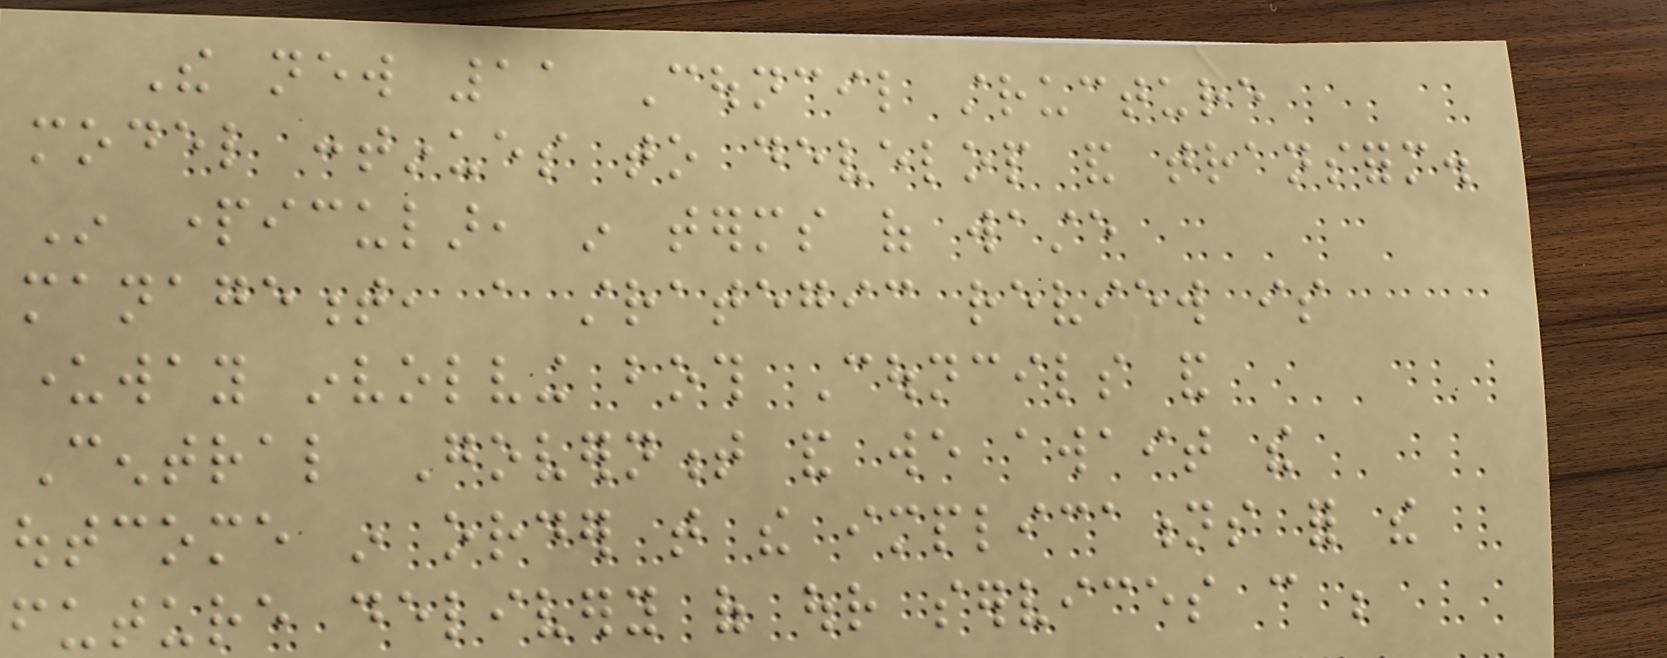The new 11 Council structure
model continues to develop and transform.
In particular, in terms of waste
management, a strategic review is
underway involving both Councils and
Central Government and we await the
outcome in order that the implications for the
future delivery of our services can be
